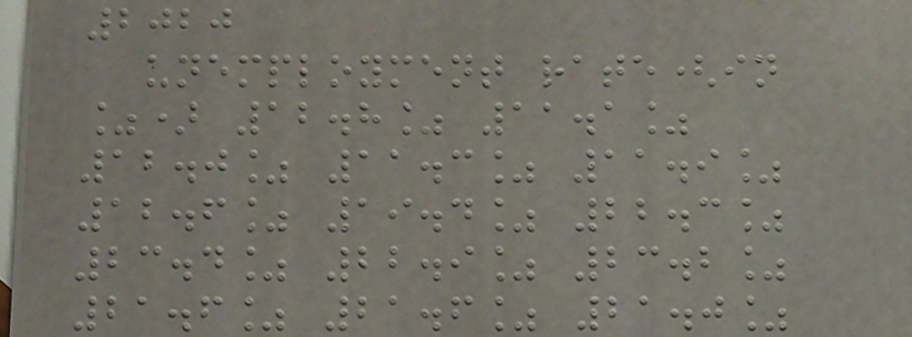2020
unemployment rate(in
%) 12.8% 11.1%
12.0% 11.3% 11.9%
12.6% 19.4% 22.3%
23.4% 22.9% 23.2%
21.6% 21.6% 21.0%
